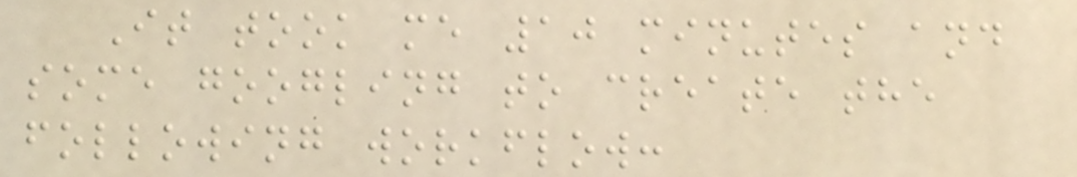It took me 10 minutes and
some googling to create the
following workflow:
